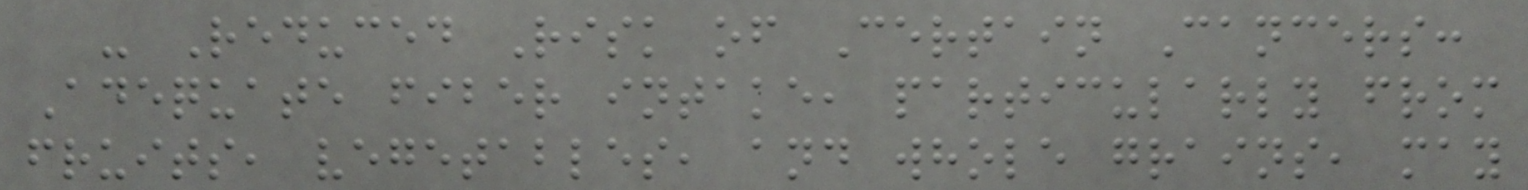- Reduced Risk of Certain Cancers:
Adequate fiber intake, particularly from
fruits, vegetables, and whole grains, may
